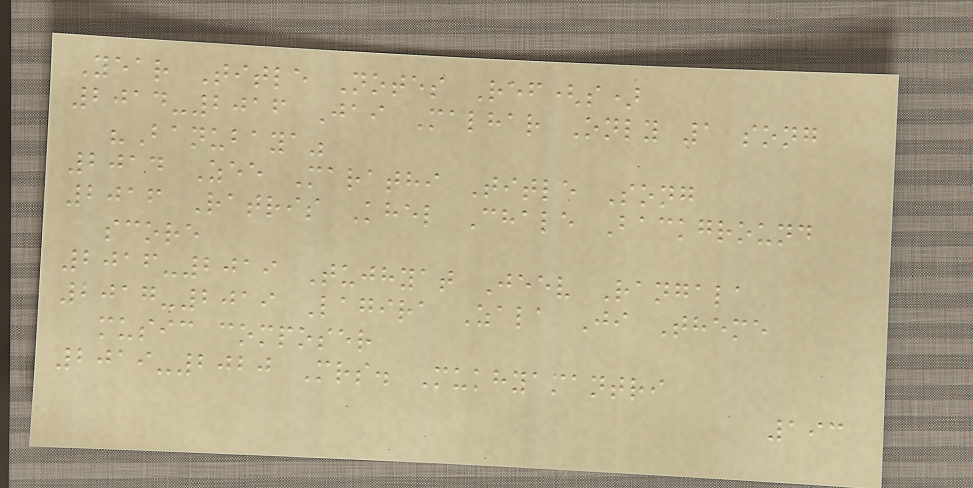Year Title Notes Ref(s)
2014-2016 Jai Malhar Only 1 song
"Banubaya"
2014 Zee Marathi Title Song
2016 Ratris Khel Chale Background
score
2016-2019 Tujhyat Jeev Rangala
2017-2019 Lagira Zala Ji Theme
music composer
2019-2020 Mrs. Mukhyamantri
193
